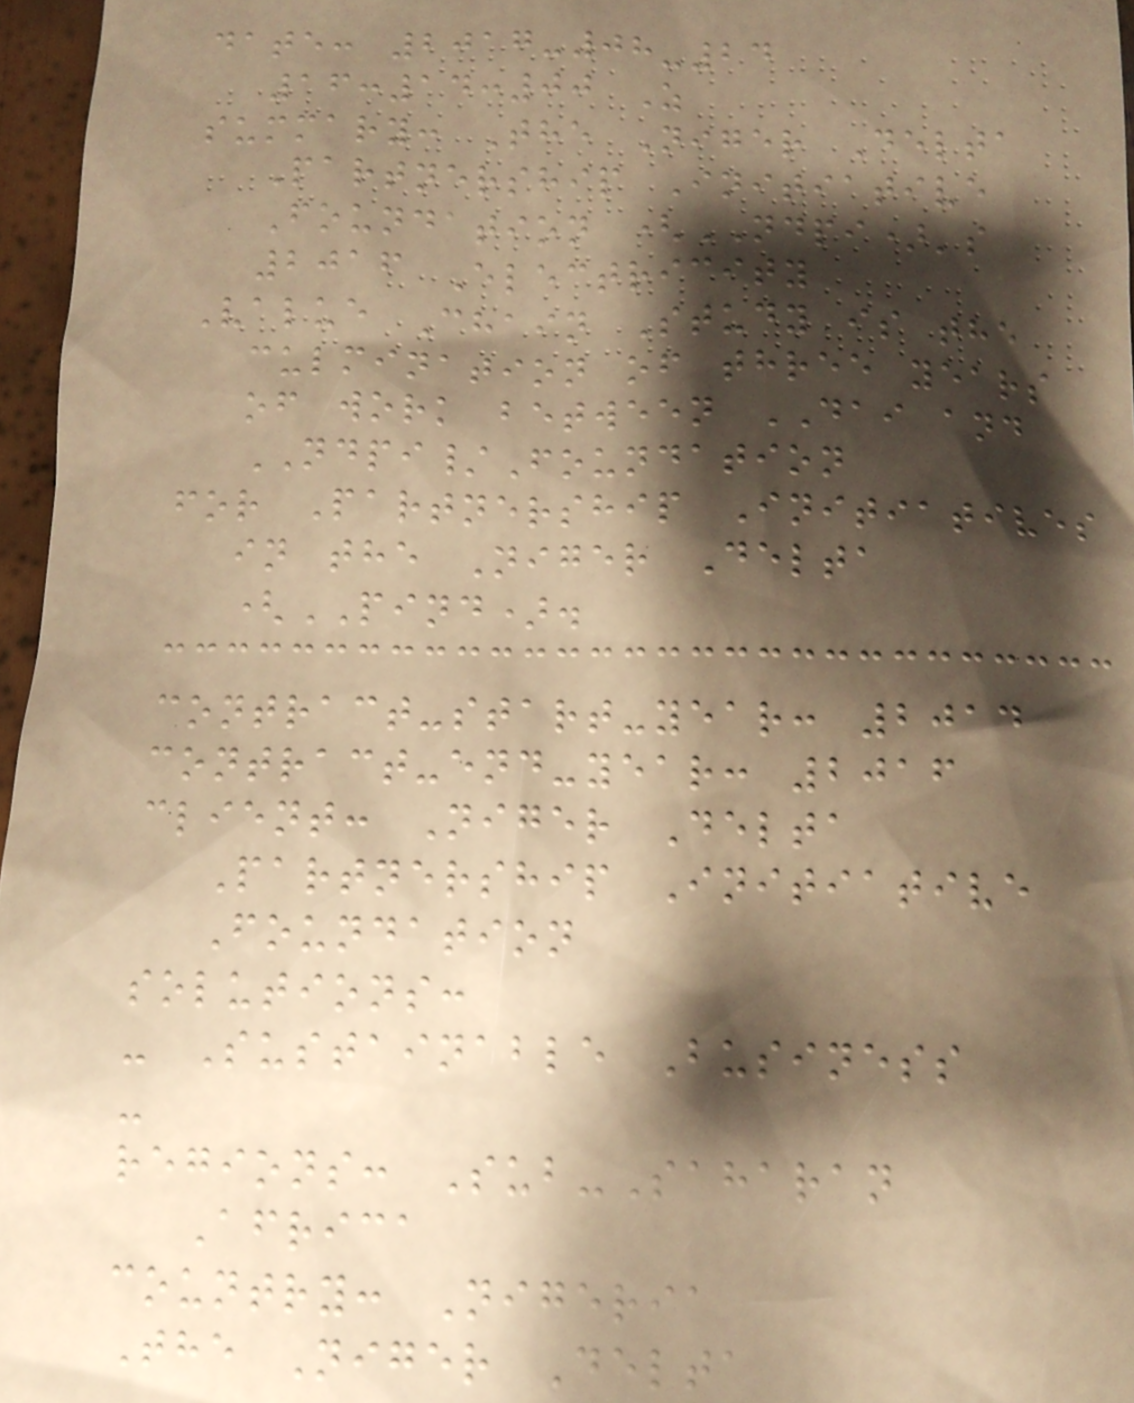date: 2017-08-24
16:14:00 Z
summary: The Niger Delta
Partnership Initiative
Foundation (NDPI)'s
2016 Electricity
Value Chain Study is the
culmination of three years
of work between DAI and
NDPI/Foundation
for Partnership Initiatives
in the Niger Delta
(PIND).
contract-start-year: 2014
contract-end-year: 2016
client: Niger Delta
Partnership Initiative
Foundation
solutions:
- Sustainable Business
-
regions: Sub-Saharan
Africa
country: Nigeria
The Niger Delta
